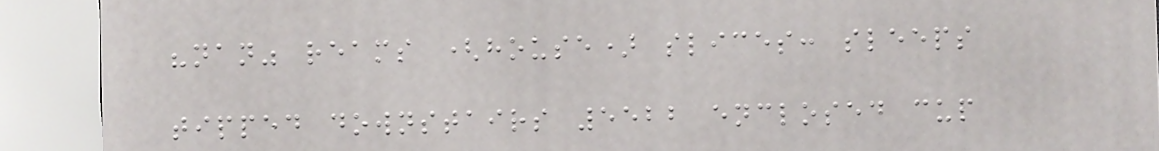"nan" reams (house) slices: sleeps
tipped downstairs 5522 enclosed cup
